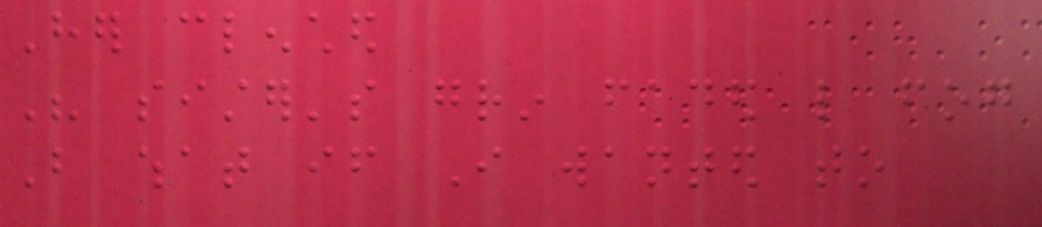Her clenched
His sister's grin faded like fog
But what if I wanted to
